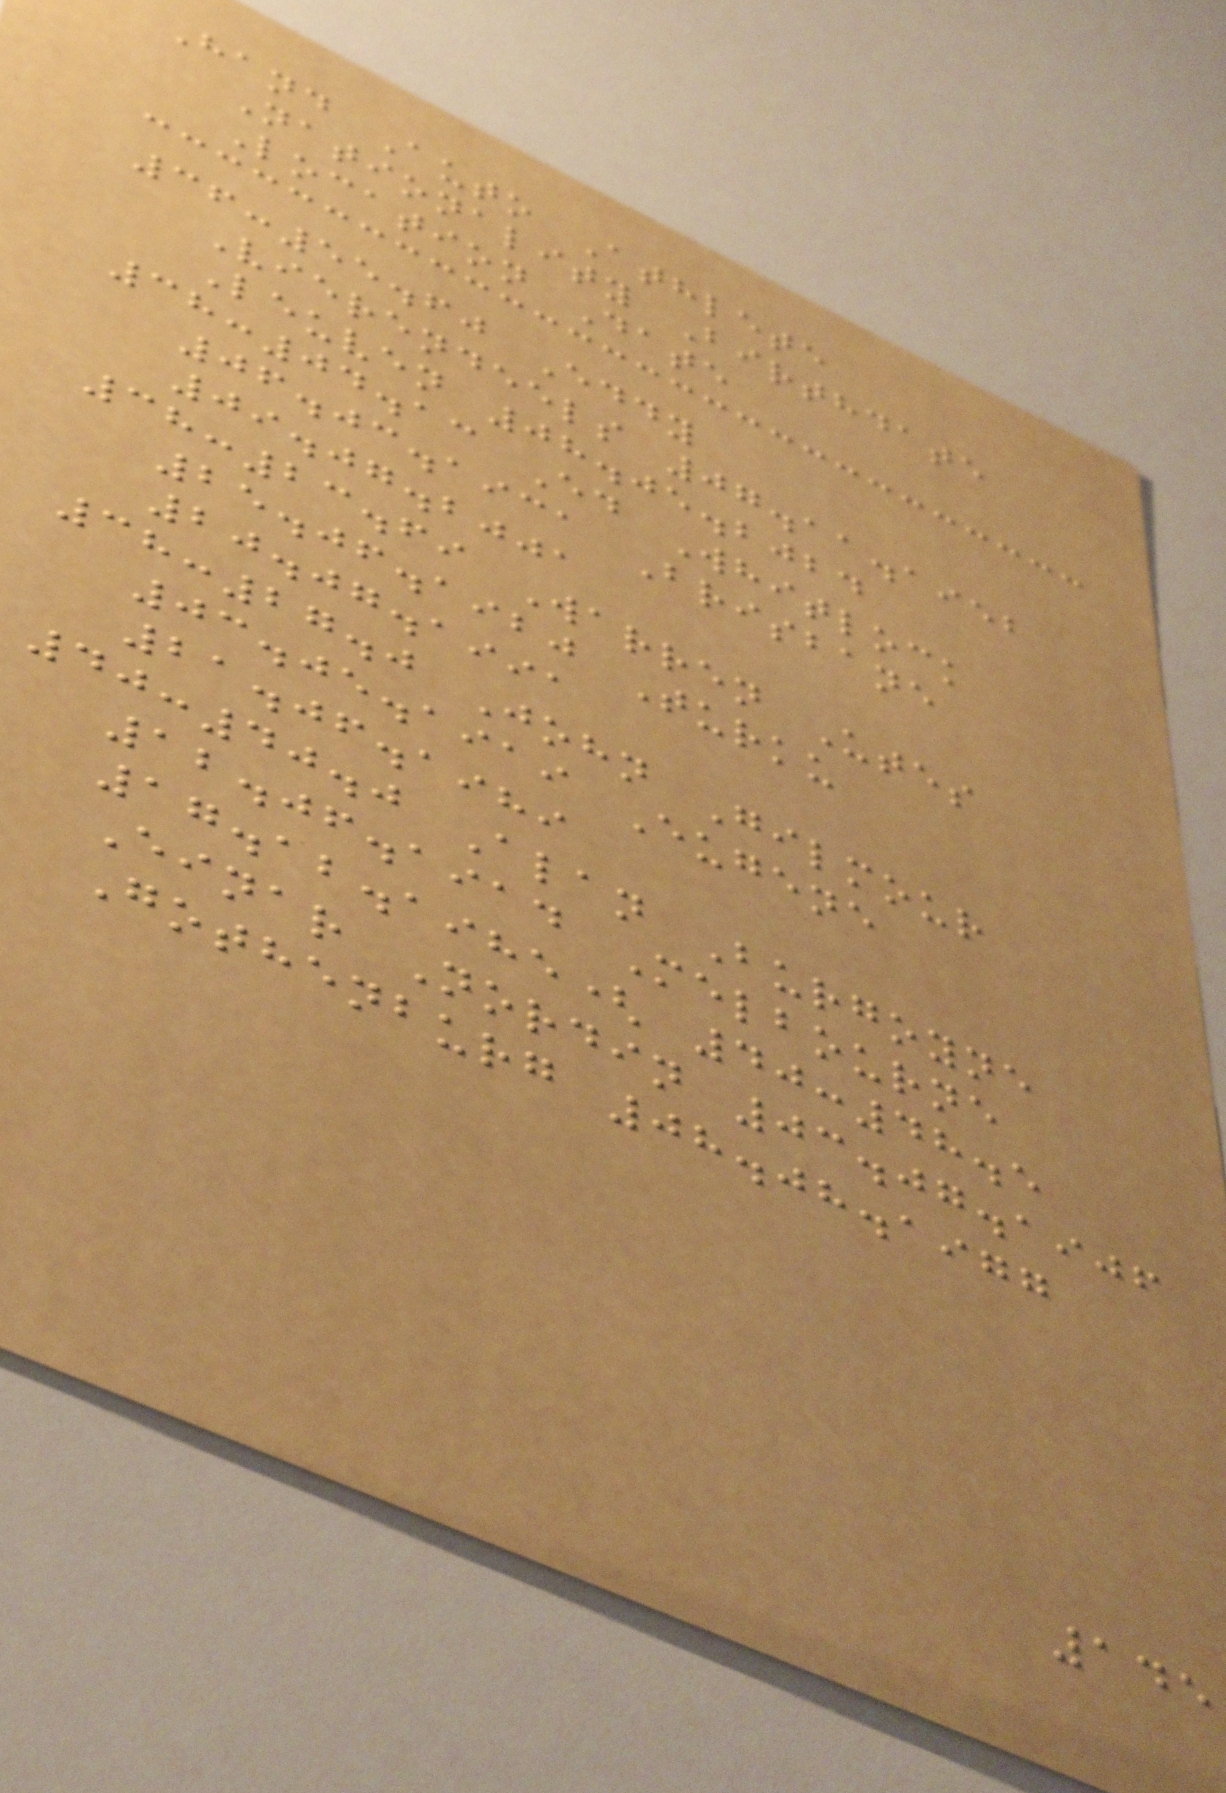Hand Auto Athlete
Nationality Birthdate
Location Date
36:55.60 Eddy
Vierendeels 07.11.1952
Leuven 08.05.2024
38:04.13 Ed Whitlock
06.03.1931 Brisbane
09.07.2001
38:23.69 Warren Utes
25.06.1920 Turku
20.07.1991
38:27.0 John Gilmour
03.05.1919 Eugene
21.06.1989
40:40.0 Alan Burgoyne
12.06.1914 Melbourne
17.12.1985( 40:48.5
Einar Nordin 03.07.1906
Gothenburg 08.08.1977
145
